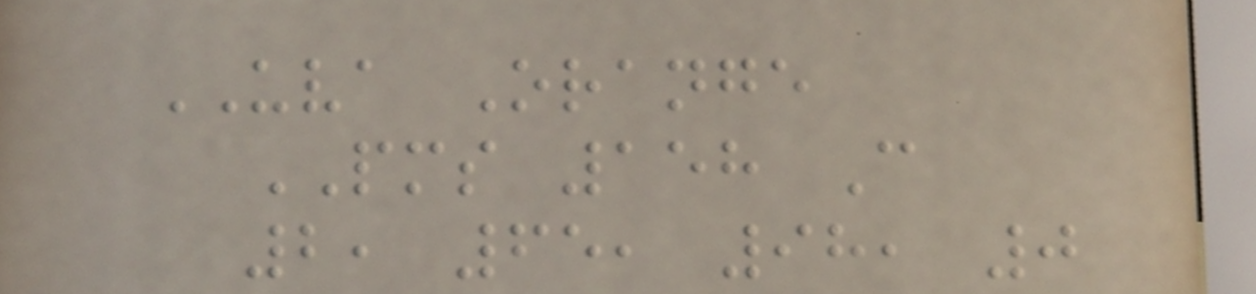UVA Orange
PMS 158 C
2, 65, 98, 0
